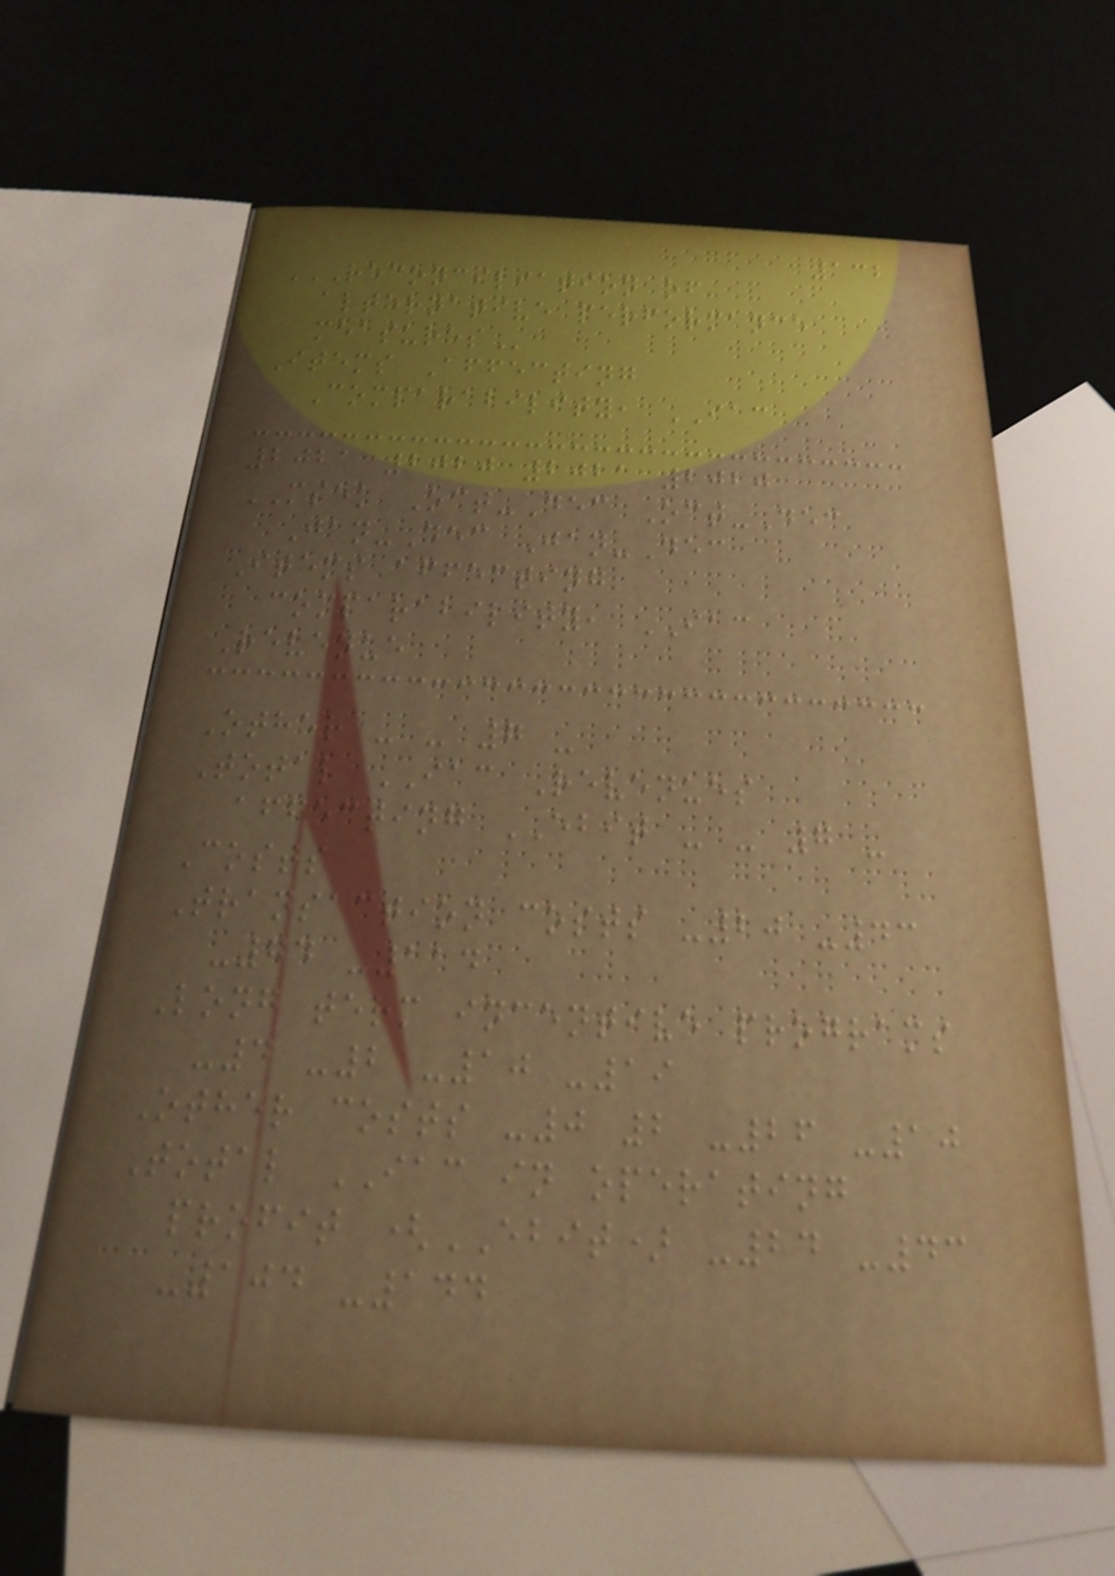132
RECONCILIATION OF
ALTERNATIVE PERFORMANCE
MEASURES
Items Affecting
Comparability, IAC
2021 2020 2021 2020
MSEK Oct-Dec Oct-Dec
Jan-Dec Jan-Dec
Items affecting
comparability, IAC
Revenue
Other - - 7 -
Total IAC Revenues
affecting EBIT - - 7 -
Costs
Transaction costs -20 -43
-74 -114
Long term incentive programs
-4 -2 -10 -19
Other costs -0 2 -26 -10
Total IAC in operating
profit (EBIT) -24 -43
-104 -144
